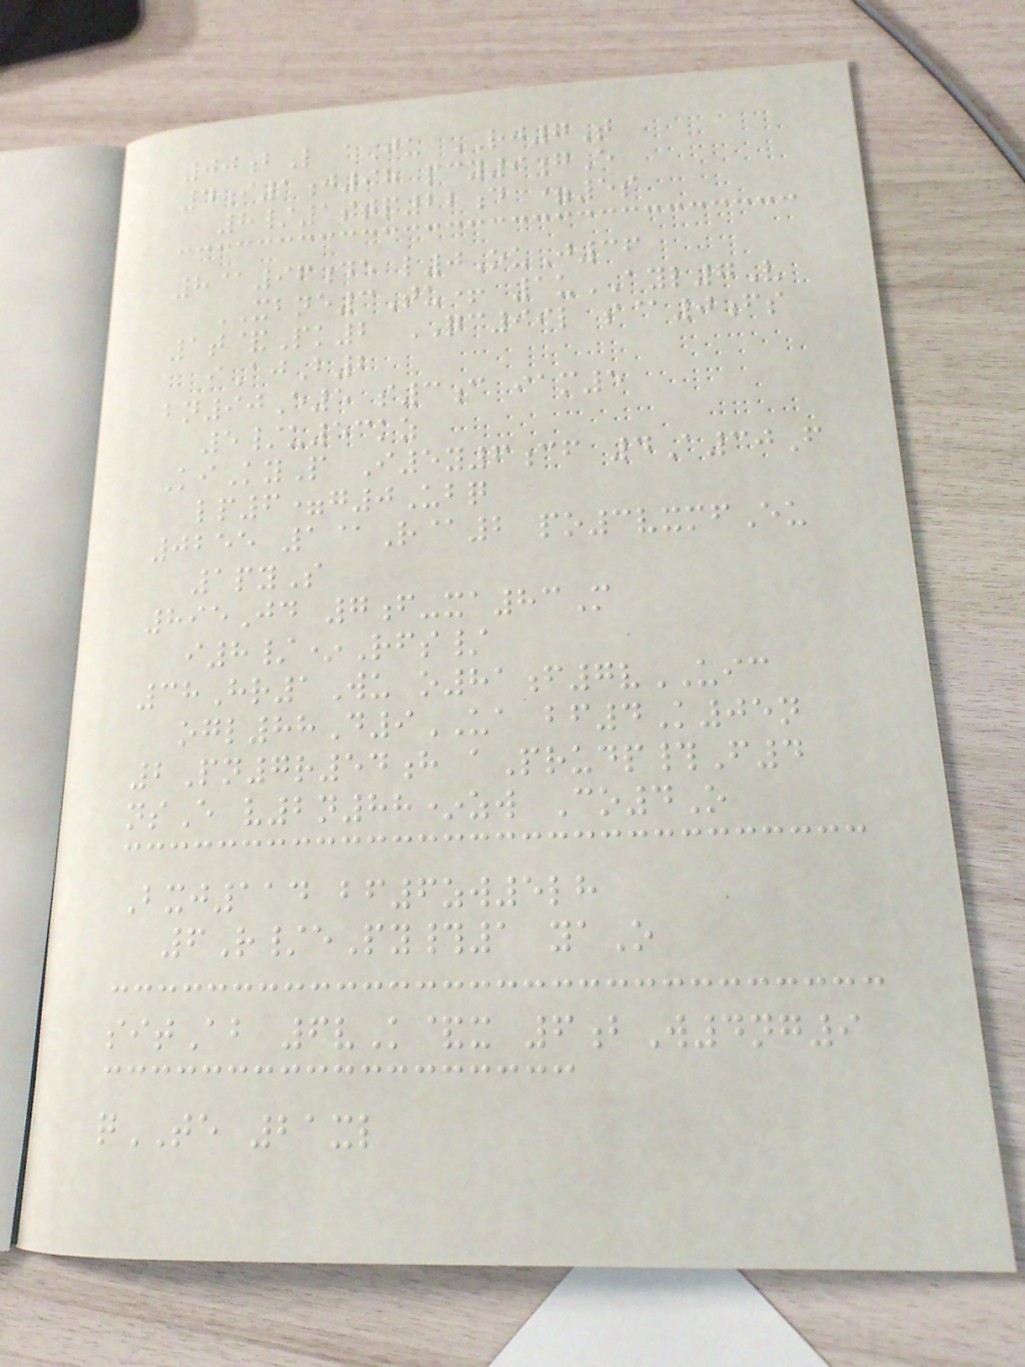00bL aJu RJ7T
4i1j98 pcy9gE
8/1stp22d =5s
8@96de l0OuJ36
XBNE3Tu+ 1uAYL7V
1t&Pk2 QC99l s@0fs
iAjB2
bn90E5 s3c iam5
5/u53kz
KiKyP I5y6cf 4A30F
lp6=g0Ubq
0255 1@R@2 po3vxmfEu
1pyS
895Jd 7f-xa83M
i8/*Rfs/
38Hr1Wu o81f7vUIC
ogl88D9UA bf4K05n
2Pn7r54h aPrudp#F4
nsE v2n88*zw Co4O
Bxj114 bf6zw5lh
6R/ePy#1 yaO
sitAb 6vK&x 6bW4ng9
qTE 21xl
